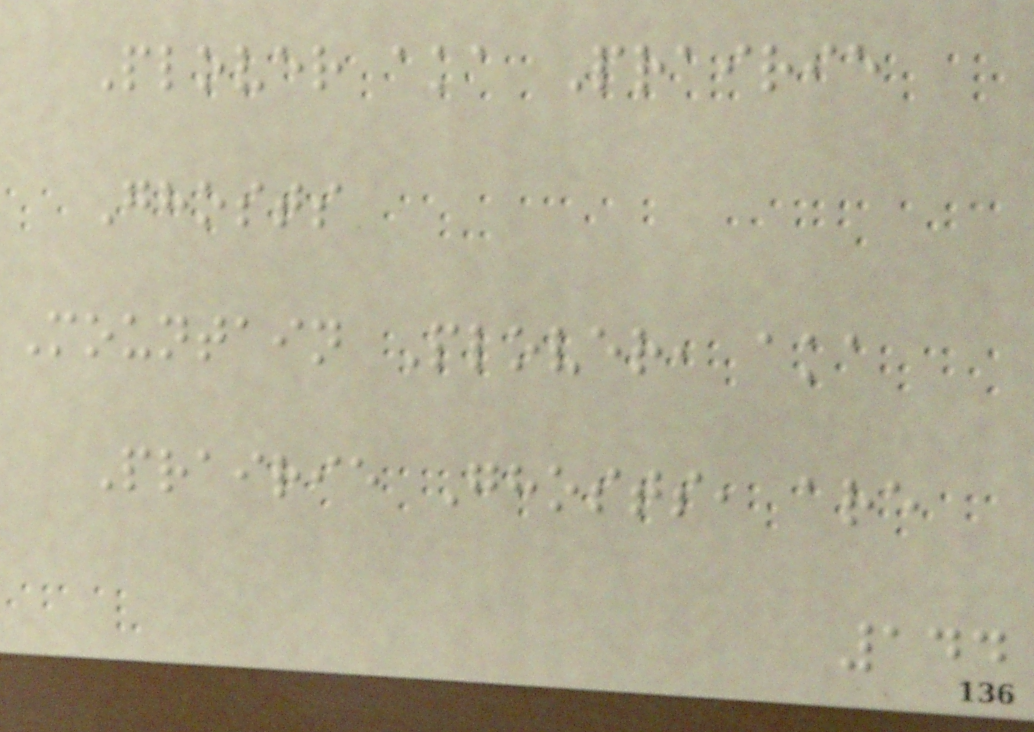Plover aka Prairie
Ghosts
Mountain Plover, aka
Prairie Ghosts, are
144
